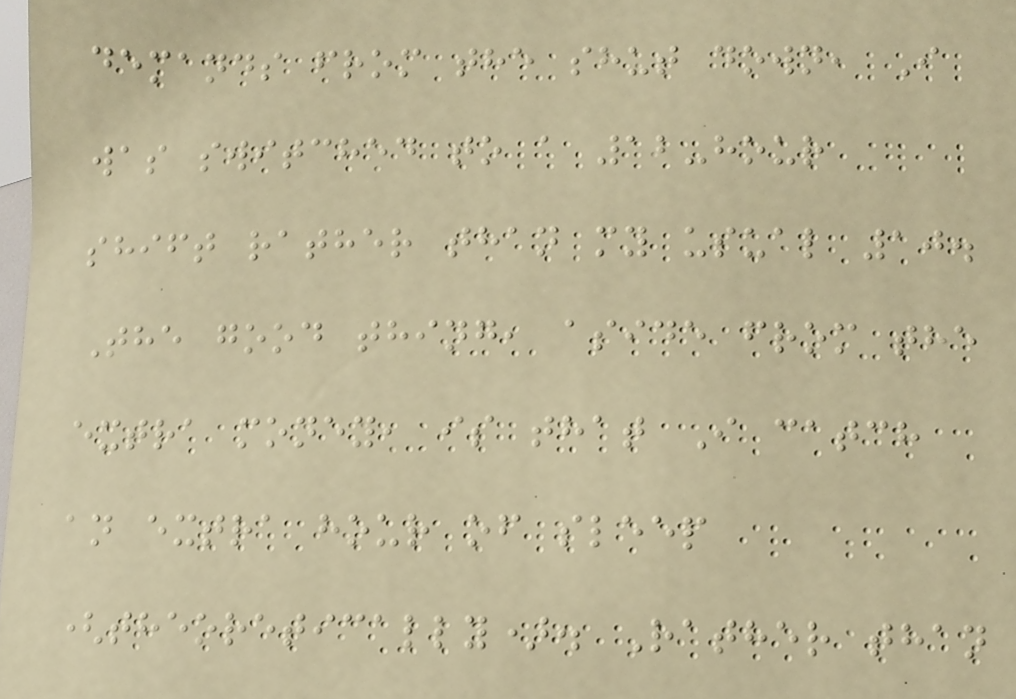demands from the shut down, I
was switched to a 12-hour
shift rather than my usual 10.
The good thing, aside from the
extra money, is that I catch
an extra hour of sleep
(theoretically). Rather than
